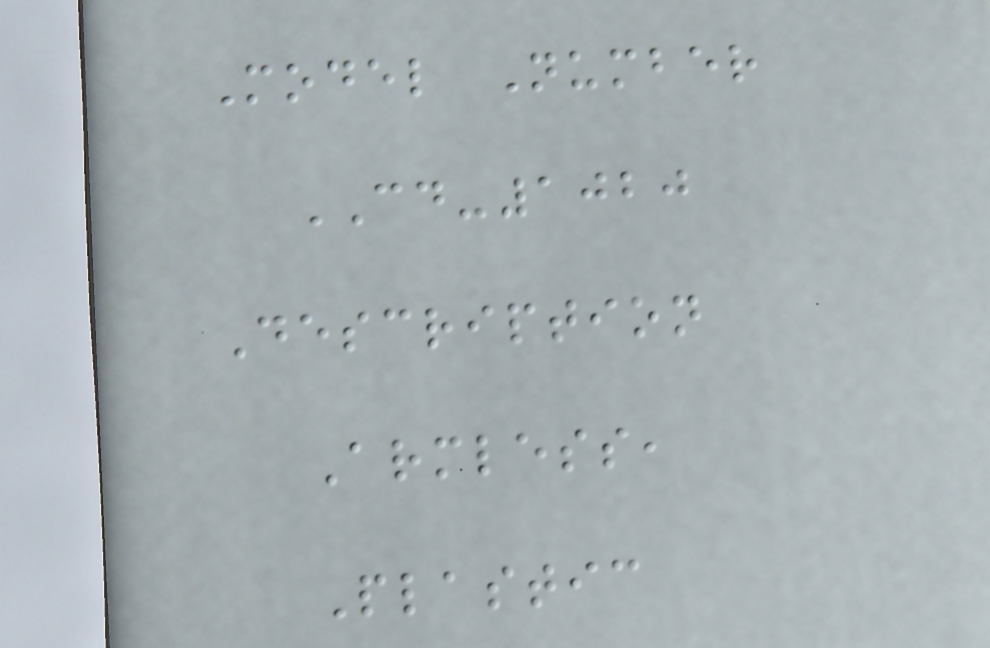Model Number
CD-1020
Description
Armless,
Plastic
